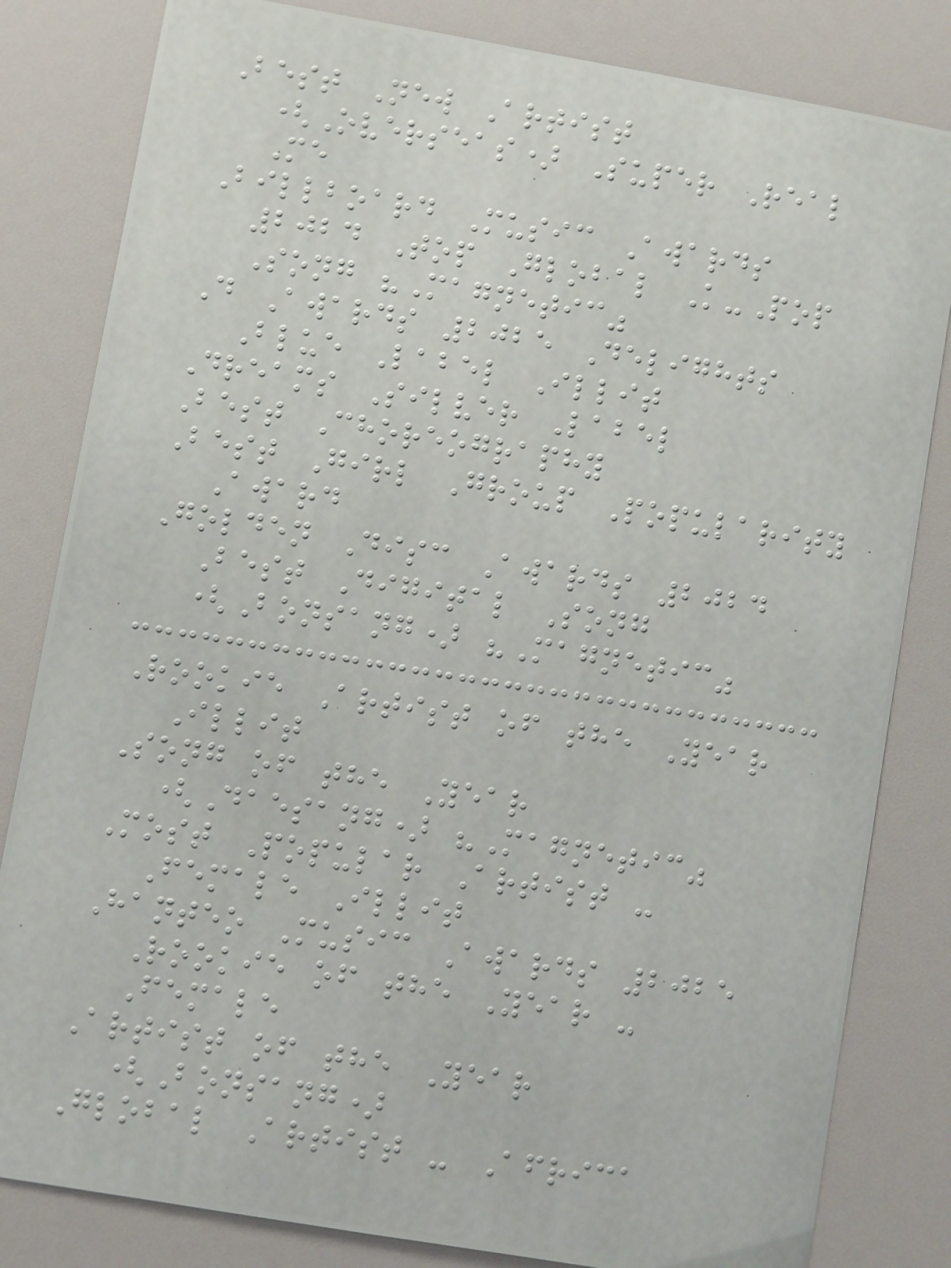Best New Artist
(Overseas) Super Real
Me
Billboard Music Awards
2024 Top Global K-Pop
Song "Magnetic"
D Awards 2025 Delights
Blue Label Illit
Dreams Silver Label
Best Choreography
Best Girl Group Popularity
Award
Golden Disc Awards 2024
Best Digital Song
(Bonsang) "Magnetic"
Rookie Artist of the Year
Illit
Song of the Year
(Daesang) "Magnetic"
Most Popular Artist -
Female Illit
Hanteo Music Awards 2025
Rookie of the Year -
Female
Artist of the Year
(Bonsang)
Global Artist - Africa
